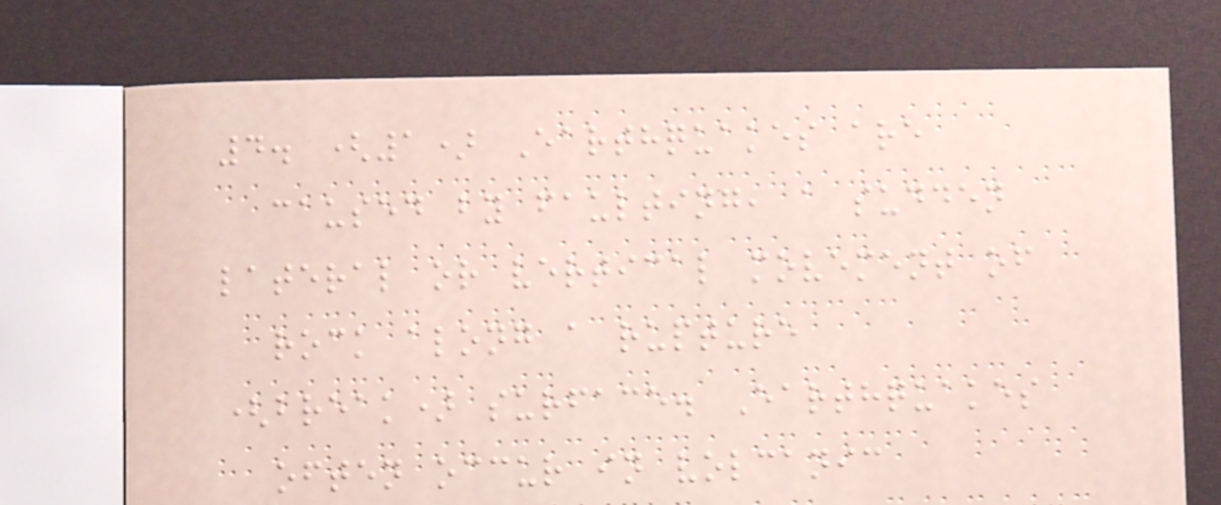4. (1) Earthquakes are
caused by faulting, a sudden
lateral or vertical movement of
rock along a rupture
(break) surface. Earthquakes
often occur in volcanic
